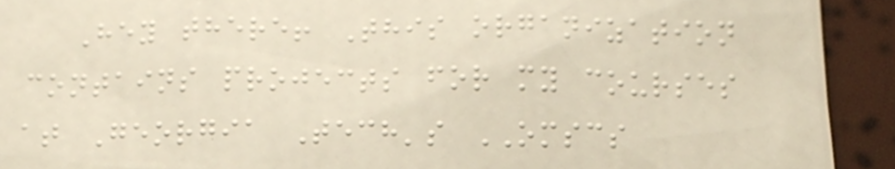Hey there! This organization
contains projects for my courses
at Georgia Tech's OMSCS
